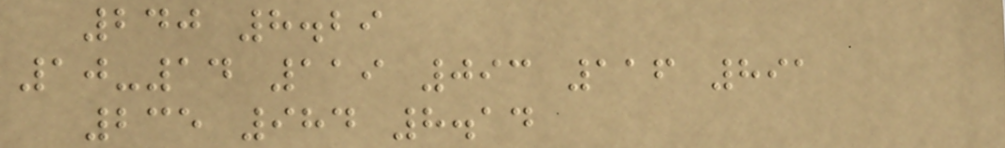240 8.29
10-14 119 093 116 891
235 984 8.14
